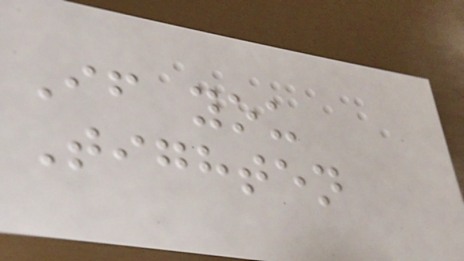If you
Tighten
